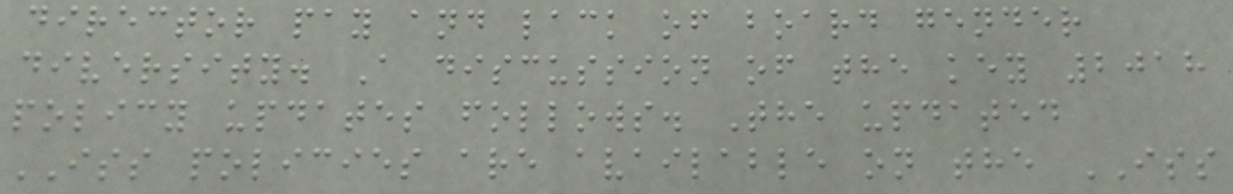director pay and lack of board gender
diversity. A discussion of the key 2018
policy updates follows. The updated
ISS policies are available on the ISS
